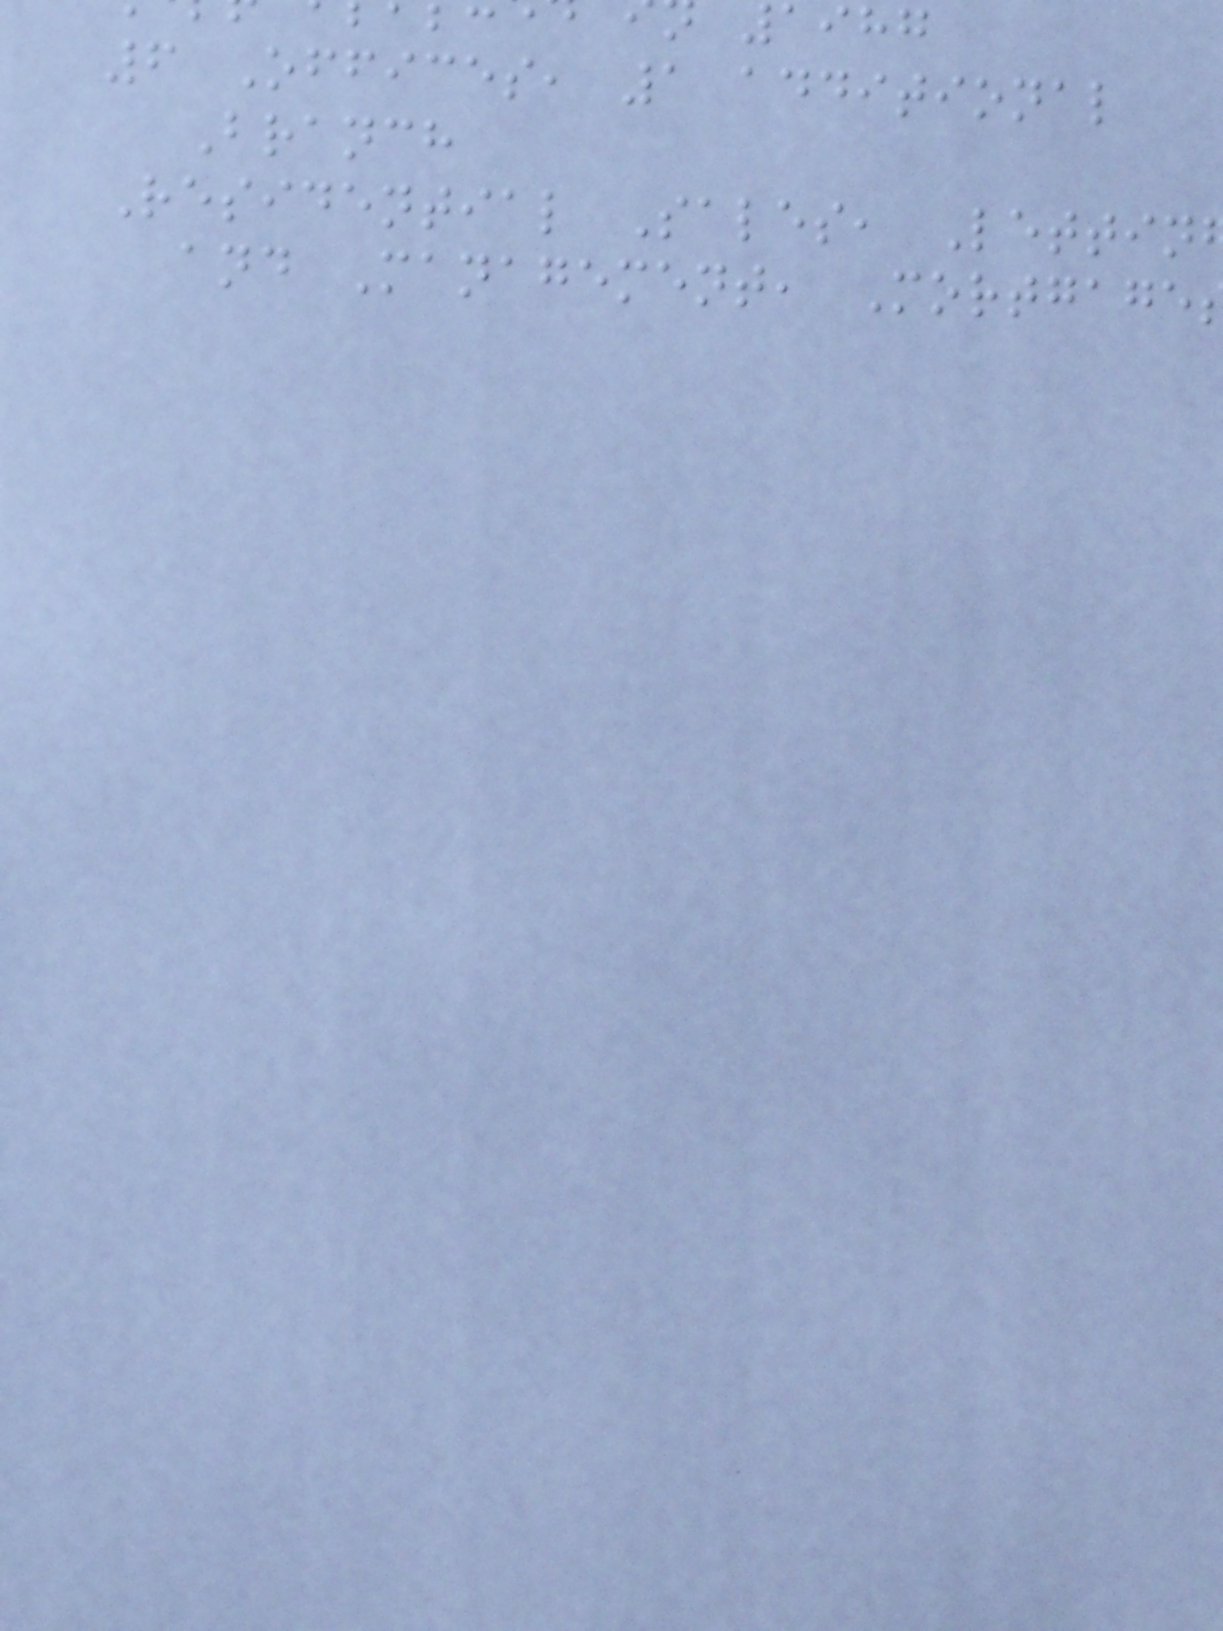6 Offices, 1 additional
Branch
Residential Sales, Lettin
and Management, Mortgage
